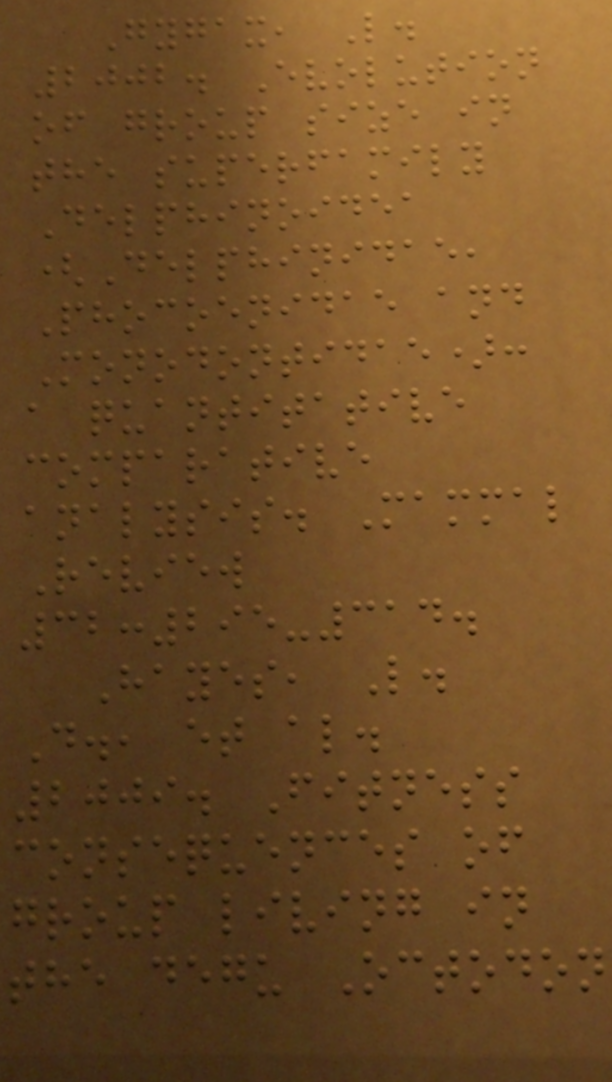Gygax, L.
2002. Evolution
of group size in
the superfamily
Delphinoidea
(Delphinidae,
Phocoenidae and
Monodontidae):
a quantitative
comparative
analysis. Mammal
Review
32:295-314.
Hayes, L.
D., et al.
2009. Fitness
consequences of
group living in
the degu Octodon
